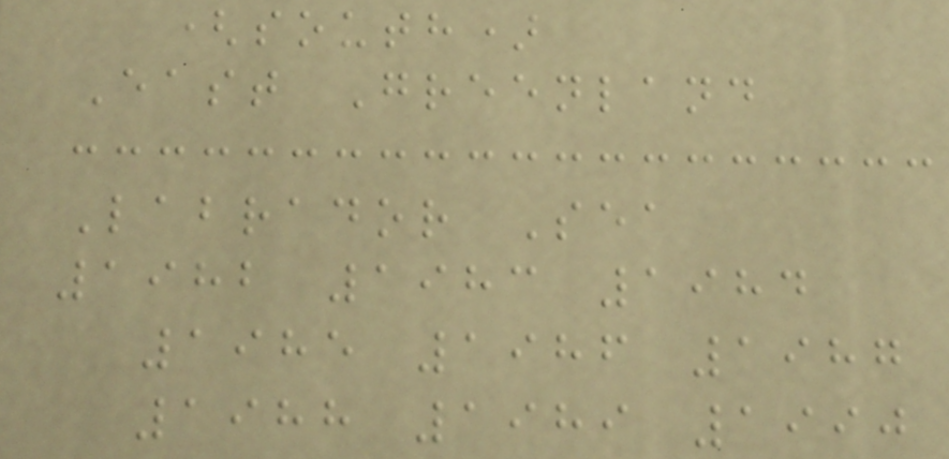(south)
East Greenland
Labrador Sea
1982 1983 1984
1985 1986 1987
1988 1989 1990
